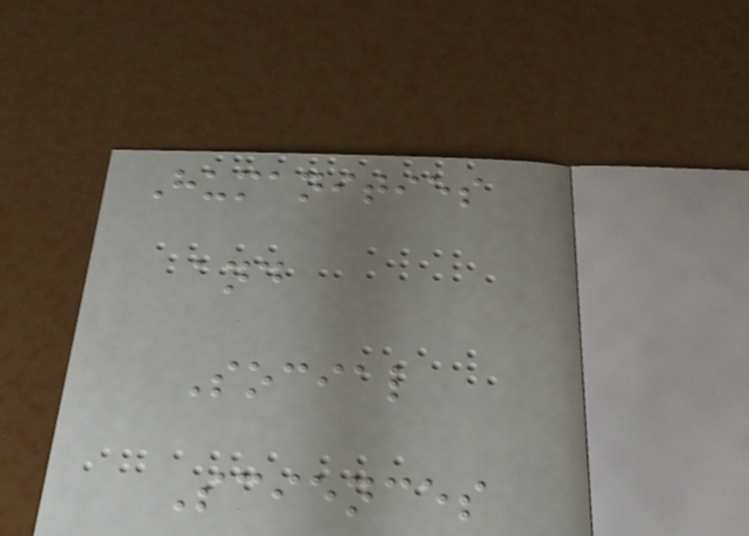Humanities
and
Social
Sciences
